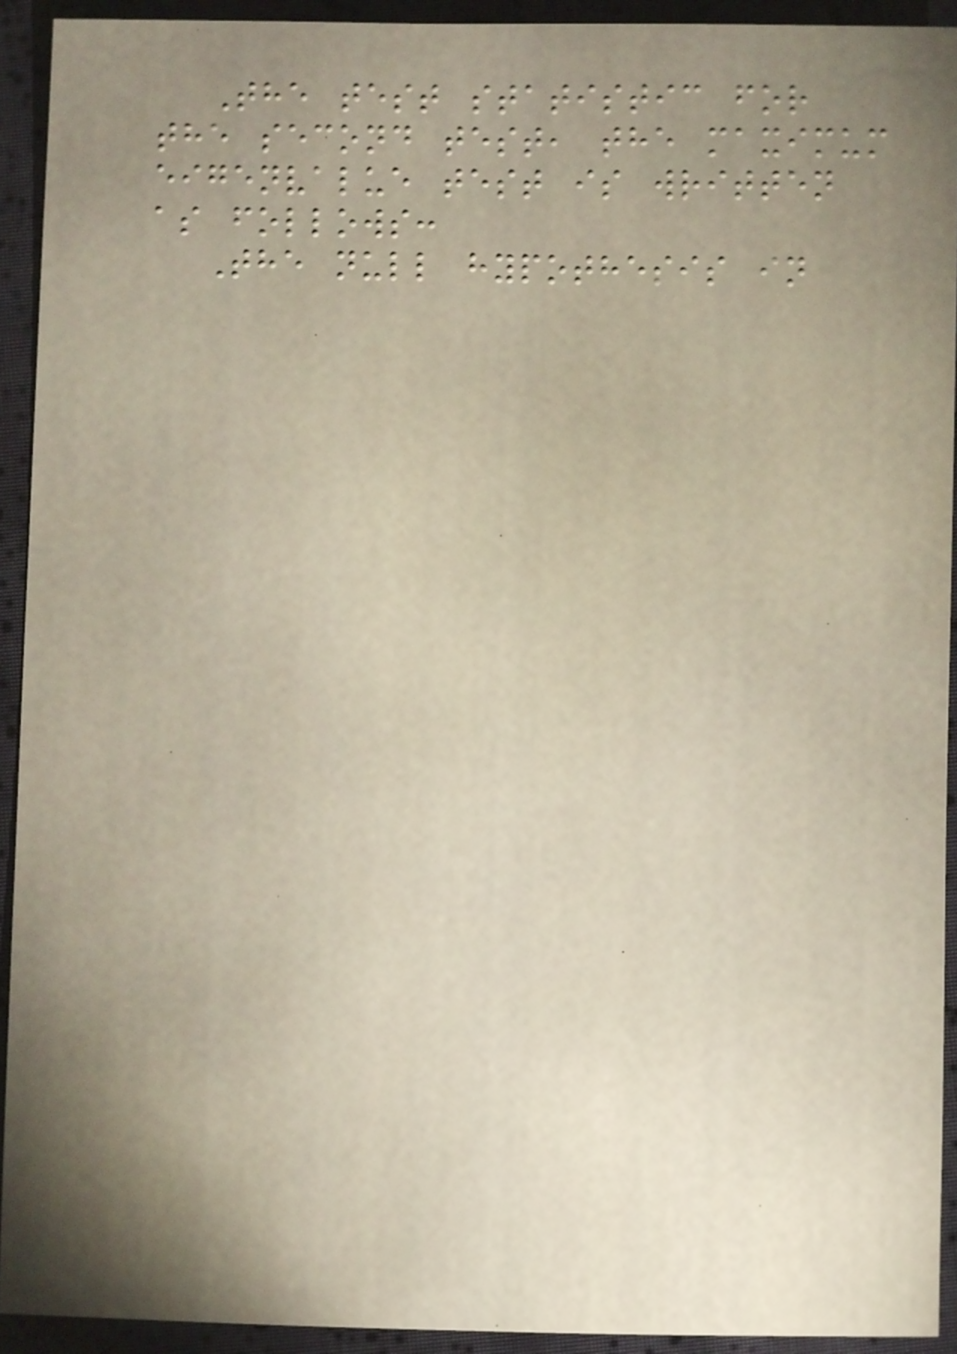The test statistic for
the second test, the maximum
eigenvalue test is written
as follows:
The null hypothesis in
